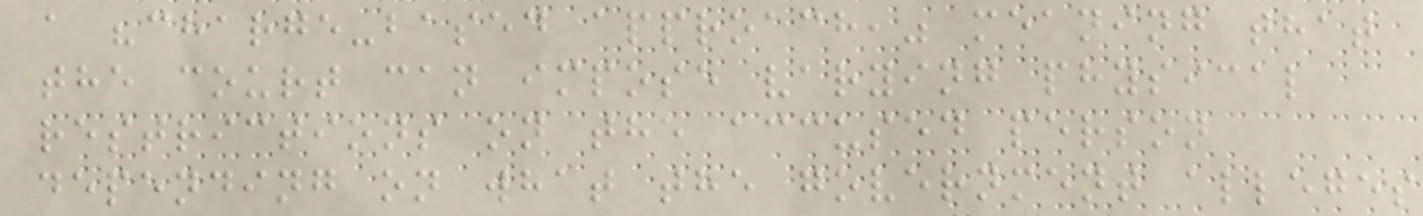a "charge-based approach," meaning that
the court can impose varying physical
restrictions on the accused person
depending on what the government alleges
